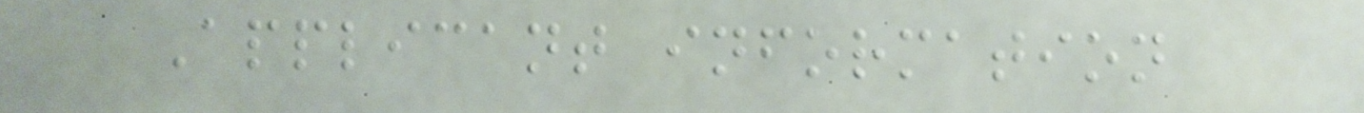Applicant information
